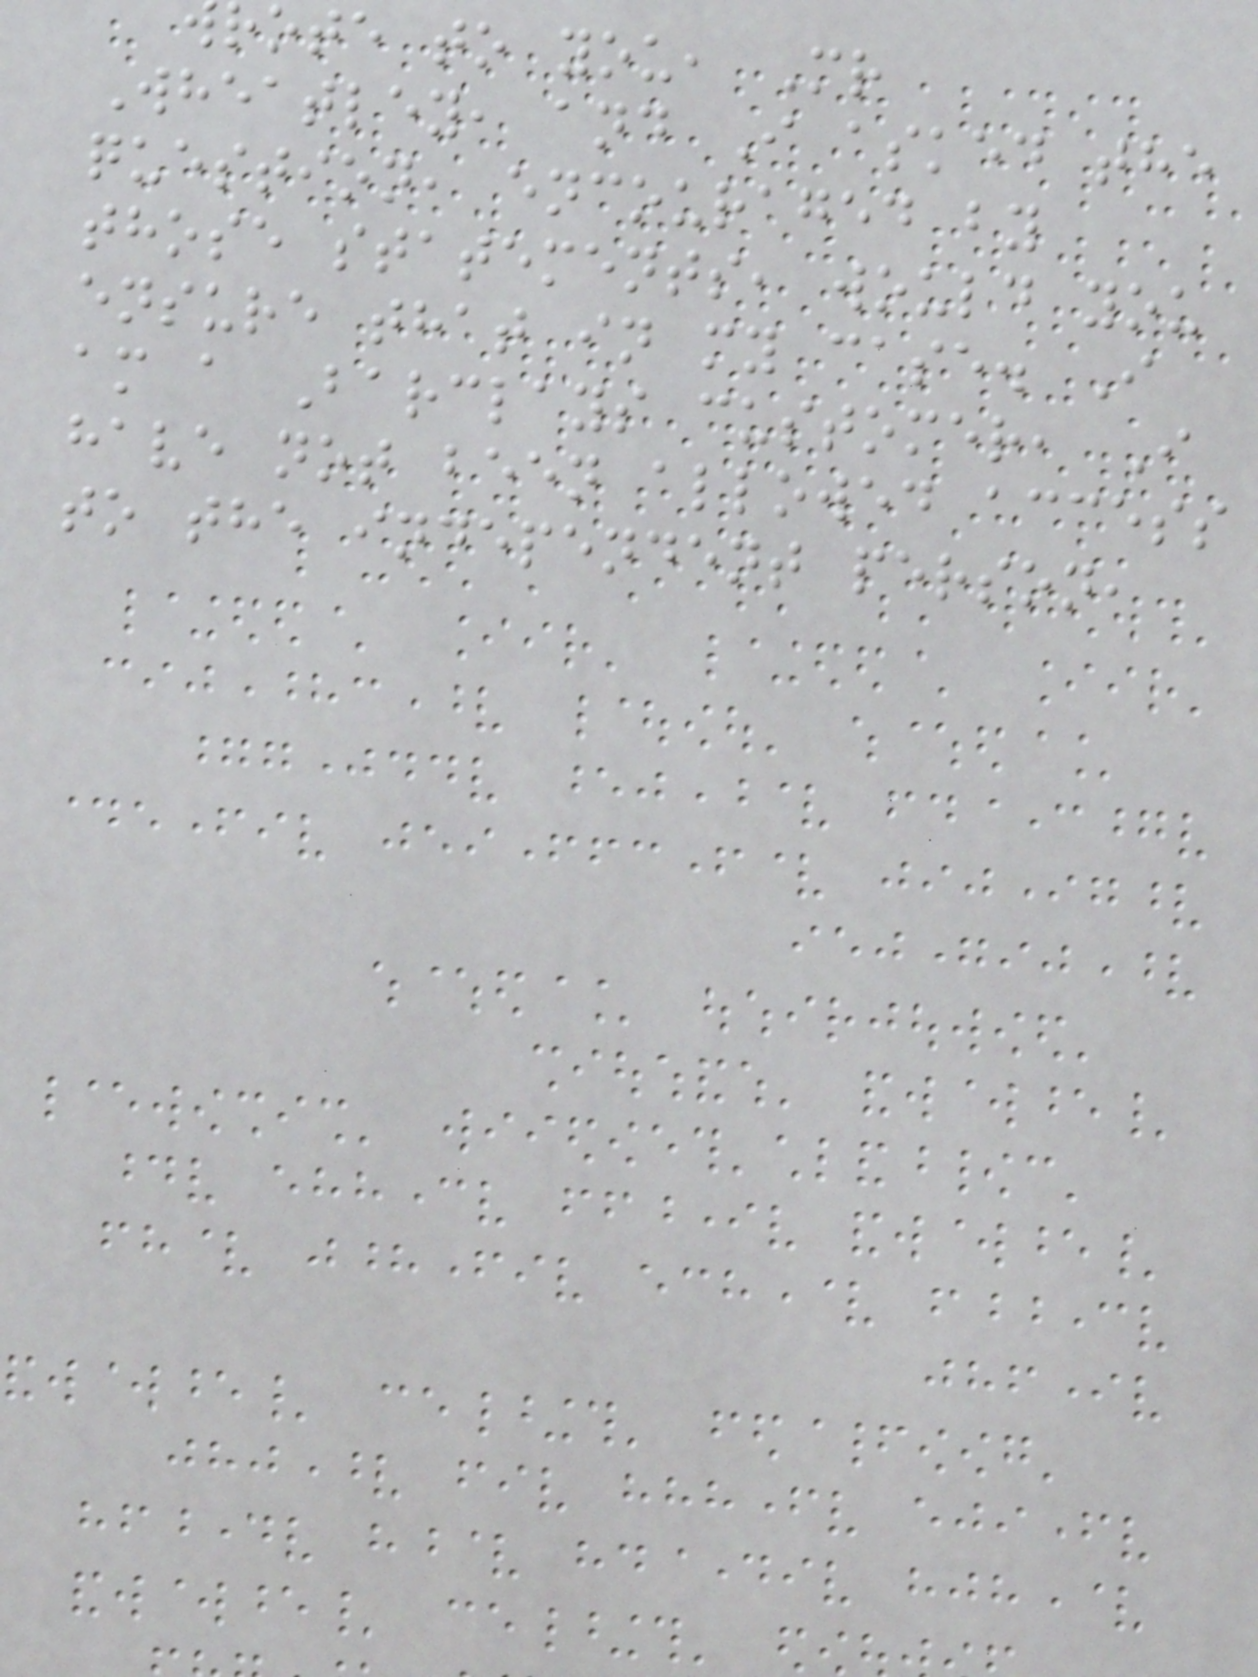ote to you, Mr
Wheatley, and I asked the
question, encouraged by
those statements, would you
ensure that in my case. I
am a Barclays customer, I
have not been allowed access
to the independent person,
